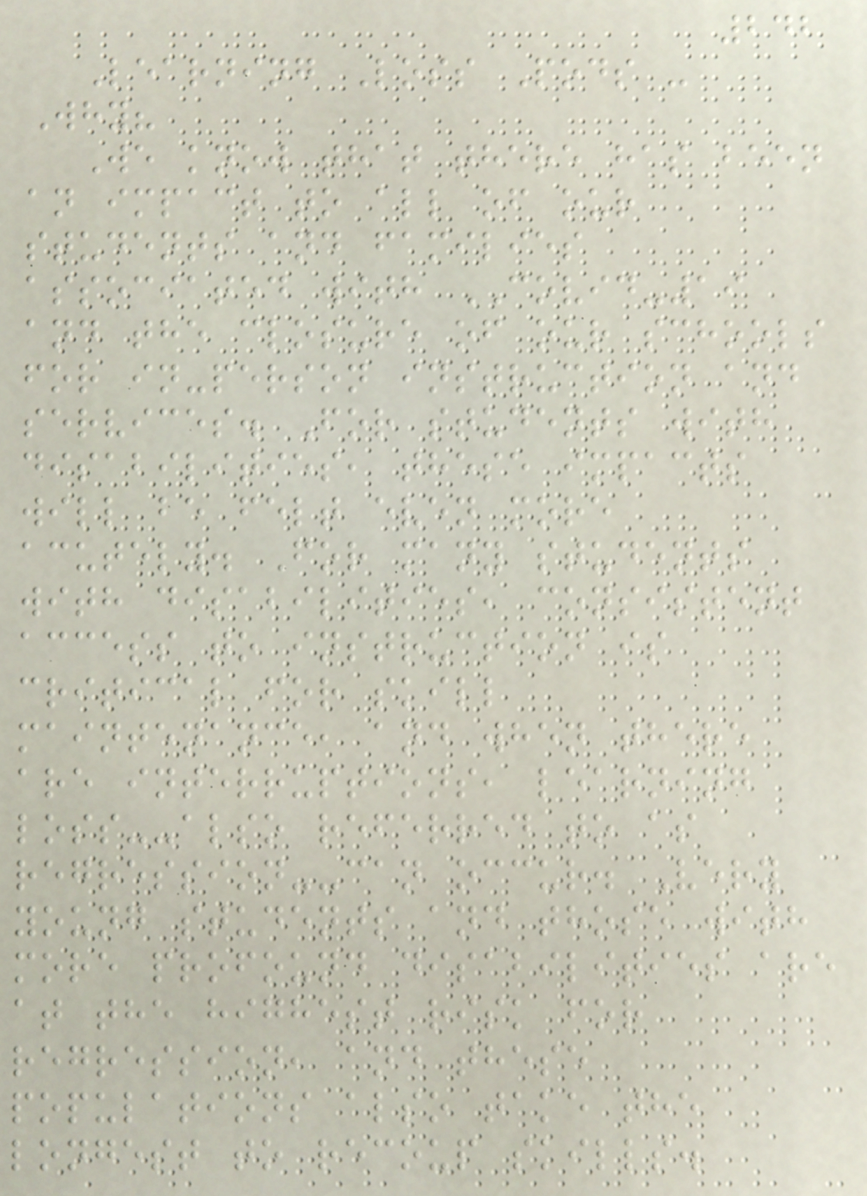242
Learning Loss Pods -
Why?
We know that there has been
an impact to all of our
students and families
associated with COVID-19
and the closure of our schools
for in-person instruction and
services. For students with
disabilities, these impacts
will be felt even more
acutely. For many students
with disabilities, consistent
access to instruction is
critical for skill
maintenance, and when there
are interruptions, learning
loss--also referred to as
regression--can occur. Very
young students and those with
more profound disabilities are
at the highest risk for
regression, and these
populations also take the
longest to recoup skills.
